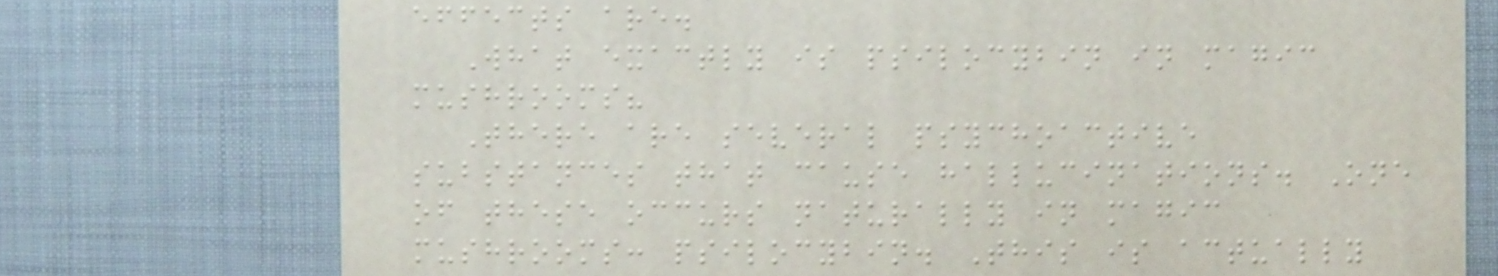effects are.
What exactly is psilocybin in magic
mushrooms?
There are several psychoactive
substances that cause hallucinations. One
of these occurs naturally in magic
mushrooms: psilocybin. This is actually
